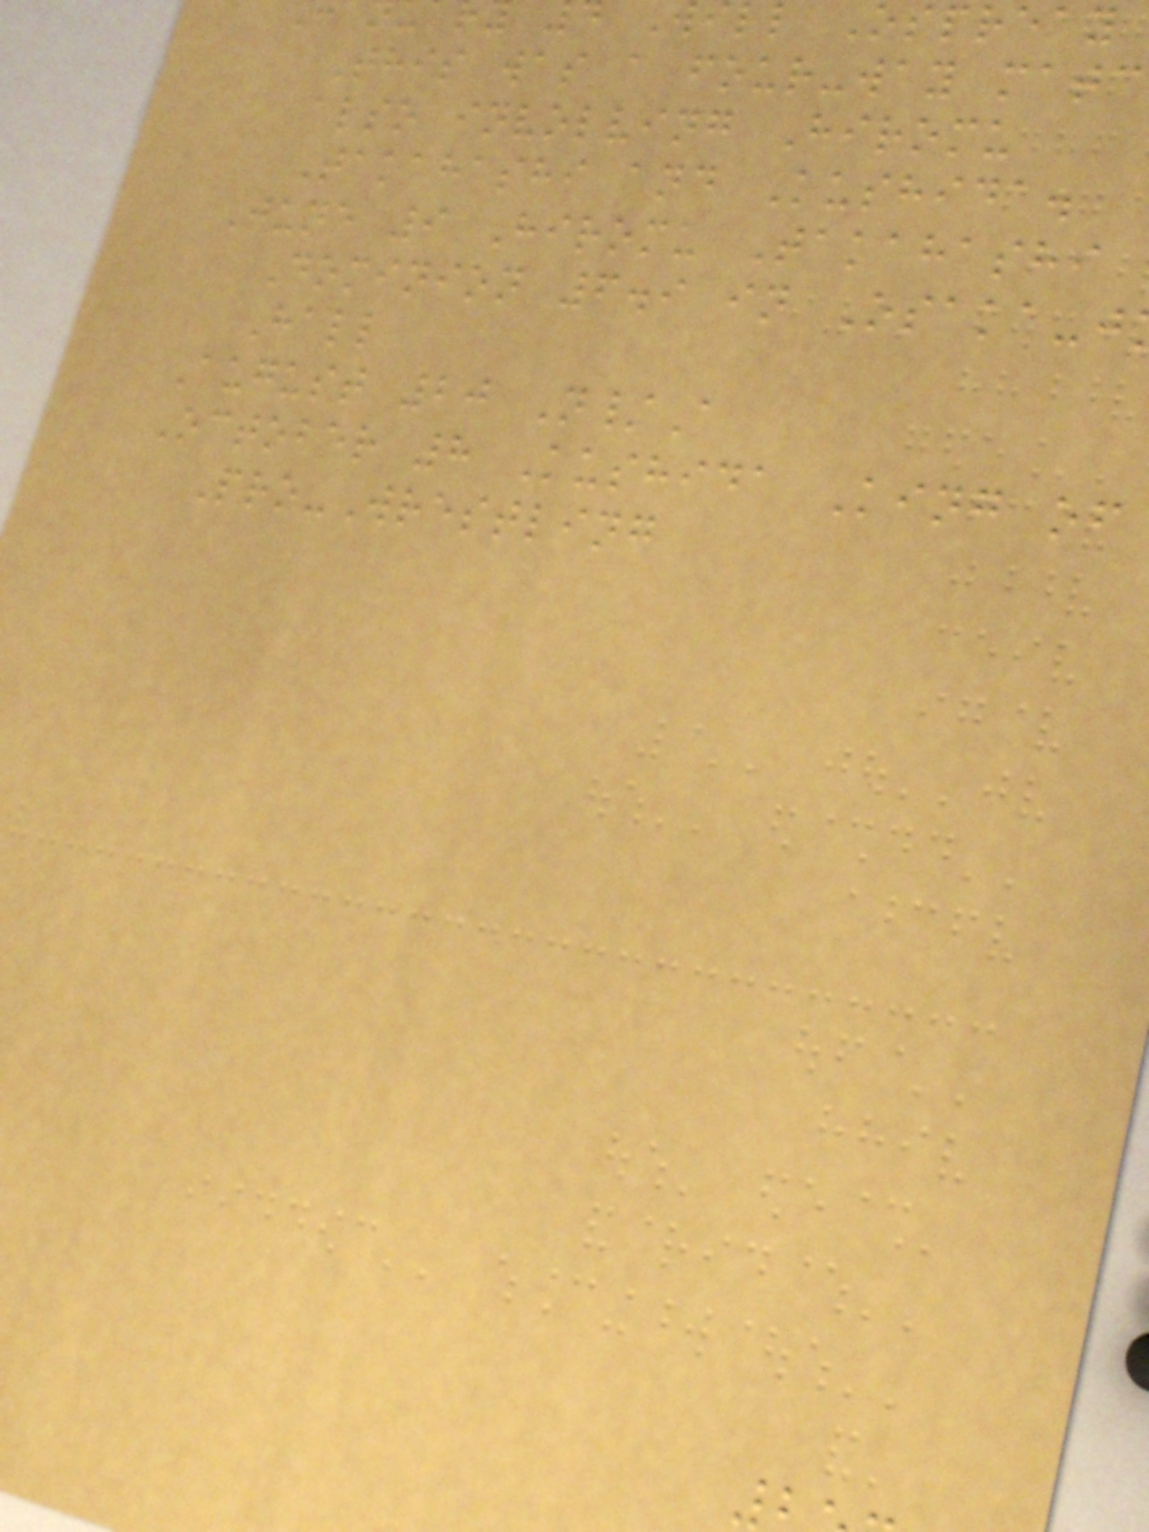Will Ospreay
This was a four-way matc
also involving Hiromu
Takahashi and Kushida.
June 9 Hiromu Takahashi
Dominion 6.9 in Osaka-j
Hall
August 20 N/A
October 8 Kushida King of
Pro-Wrestling
